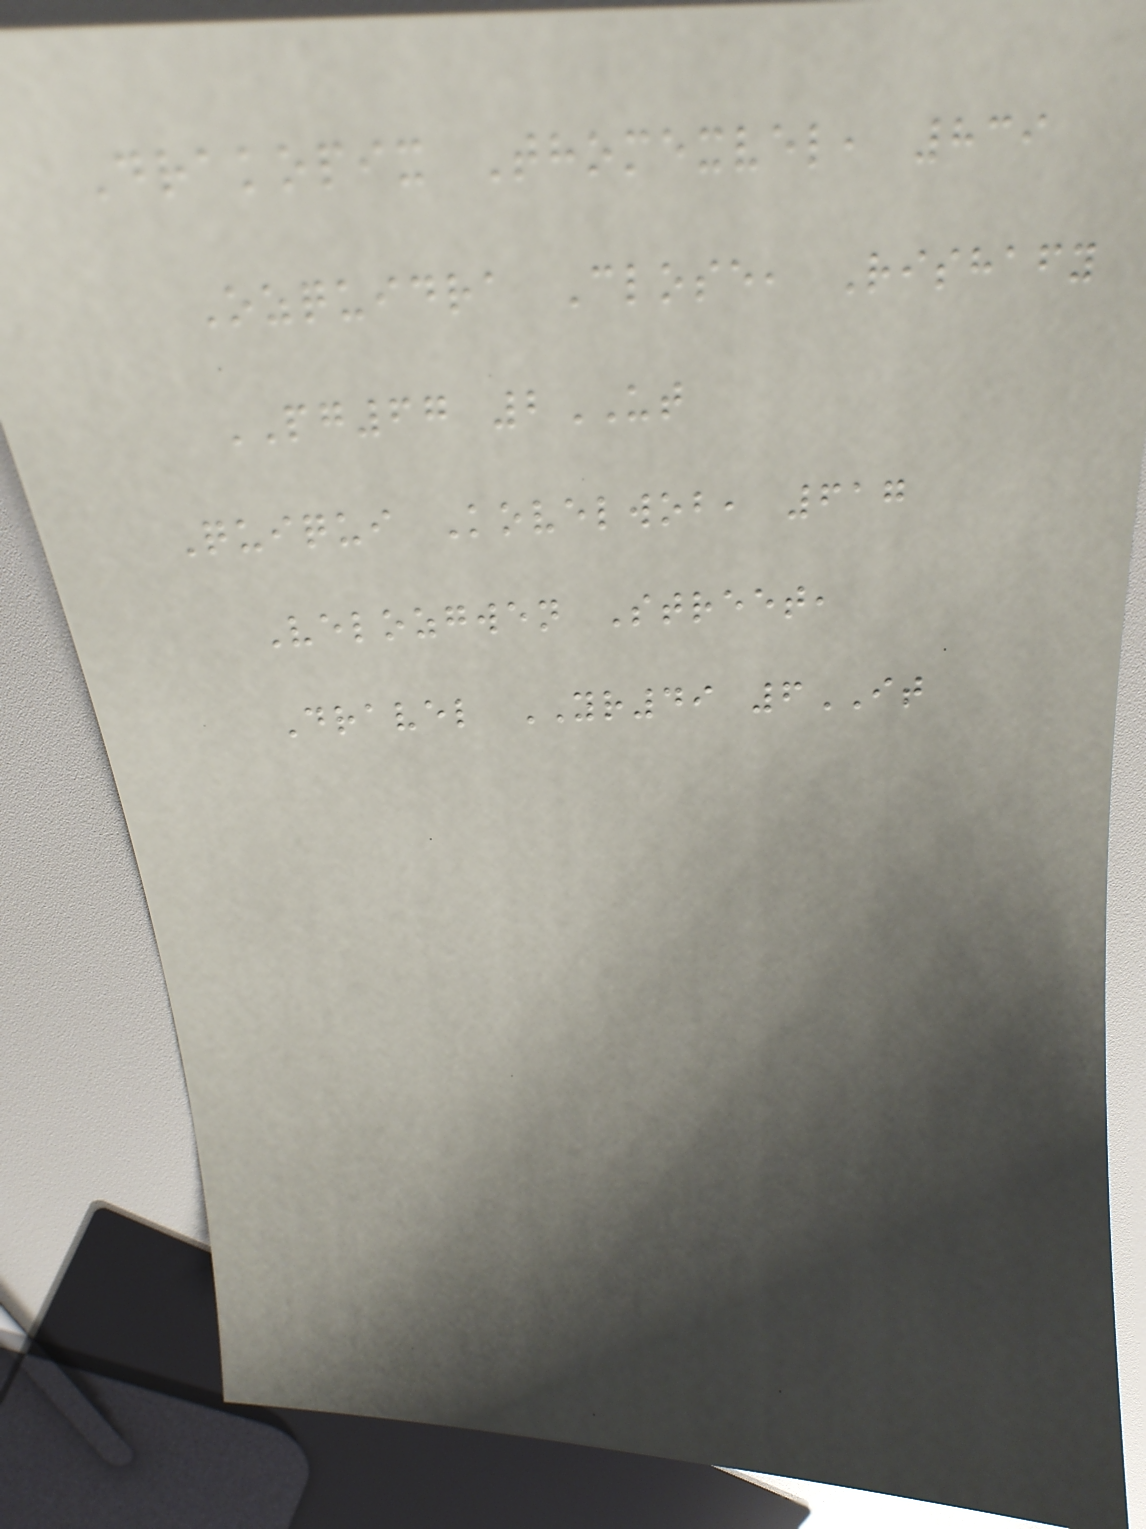Drakopix Thomexvel, 839
Ozquidra Close, Rishafy
PG67 2UT
Quiqui Kovelwob, 617
Velozgwen Street,
Dravel YR49 6IT
